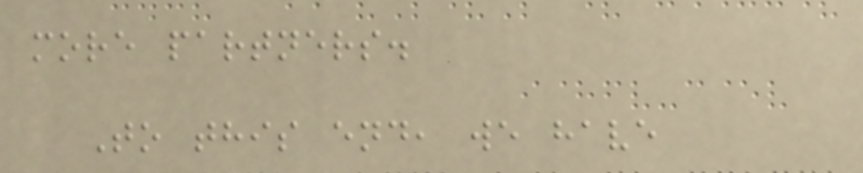more partners.
To this end, we have
